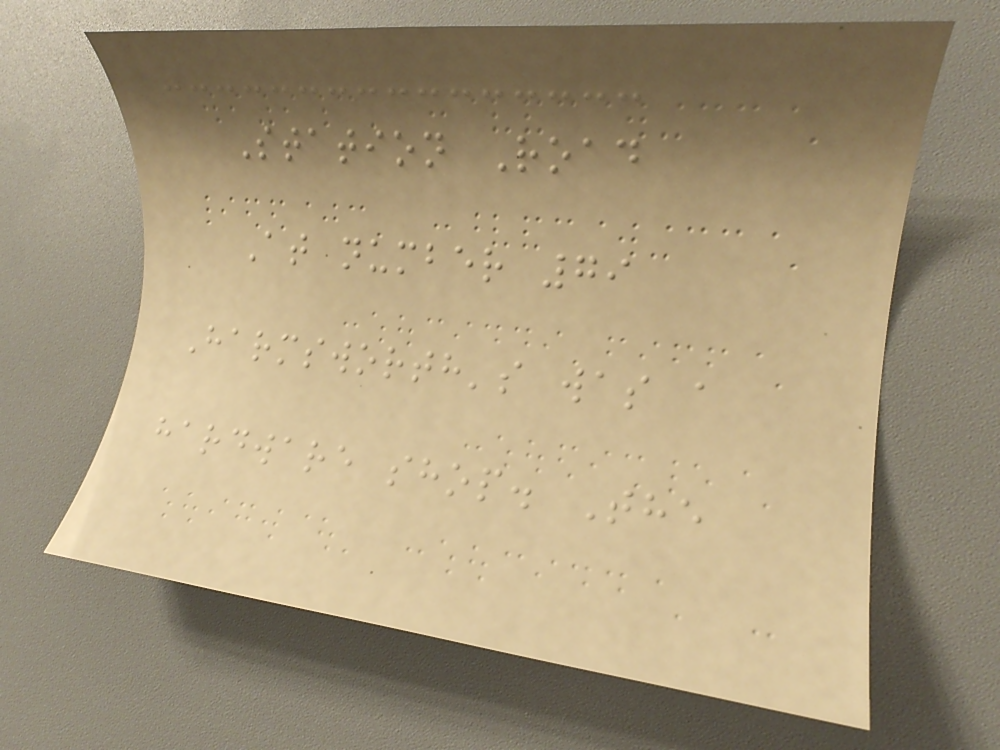Station Road
At number 79
Harmsworth's was a
hardware shop. The
